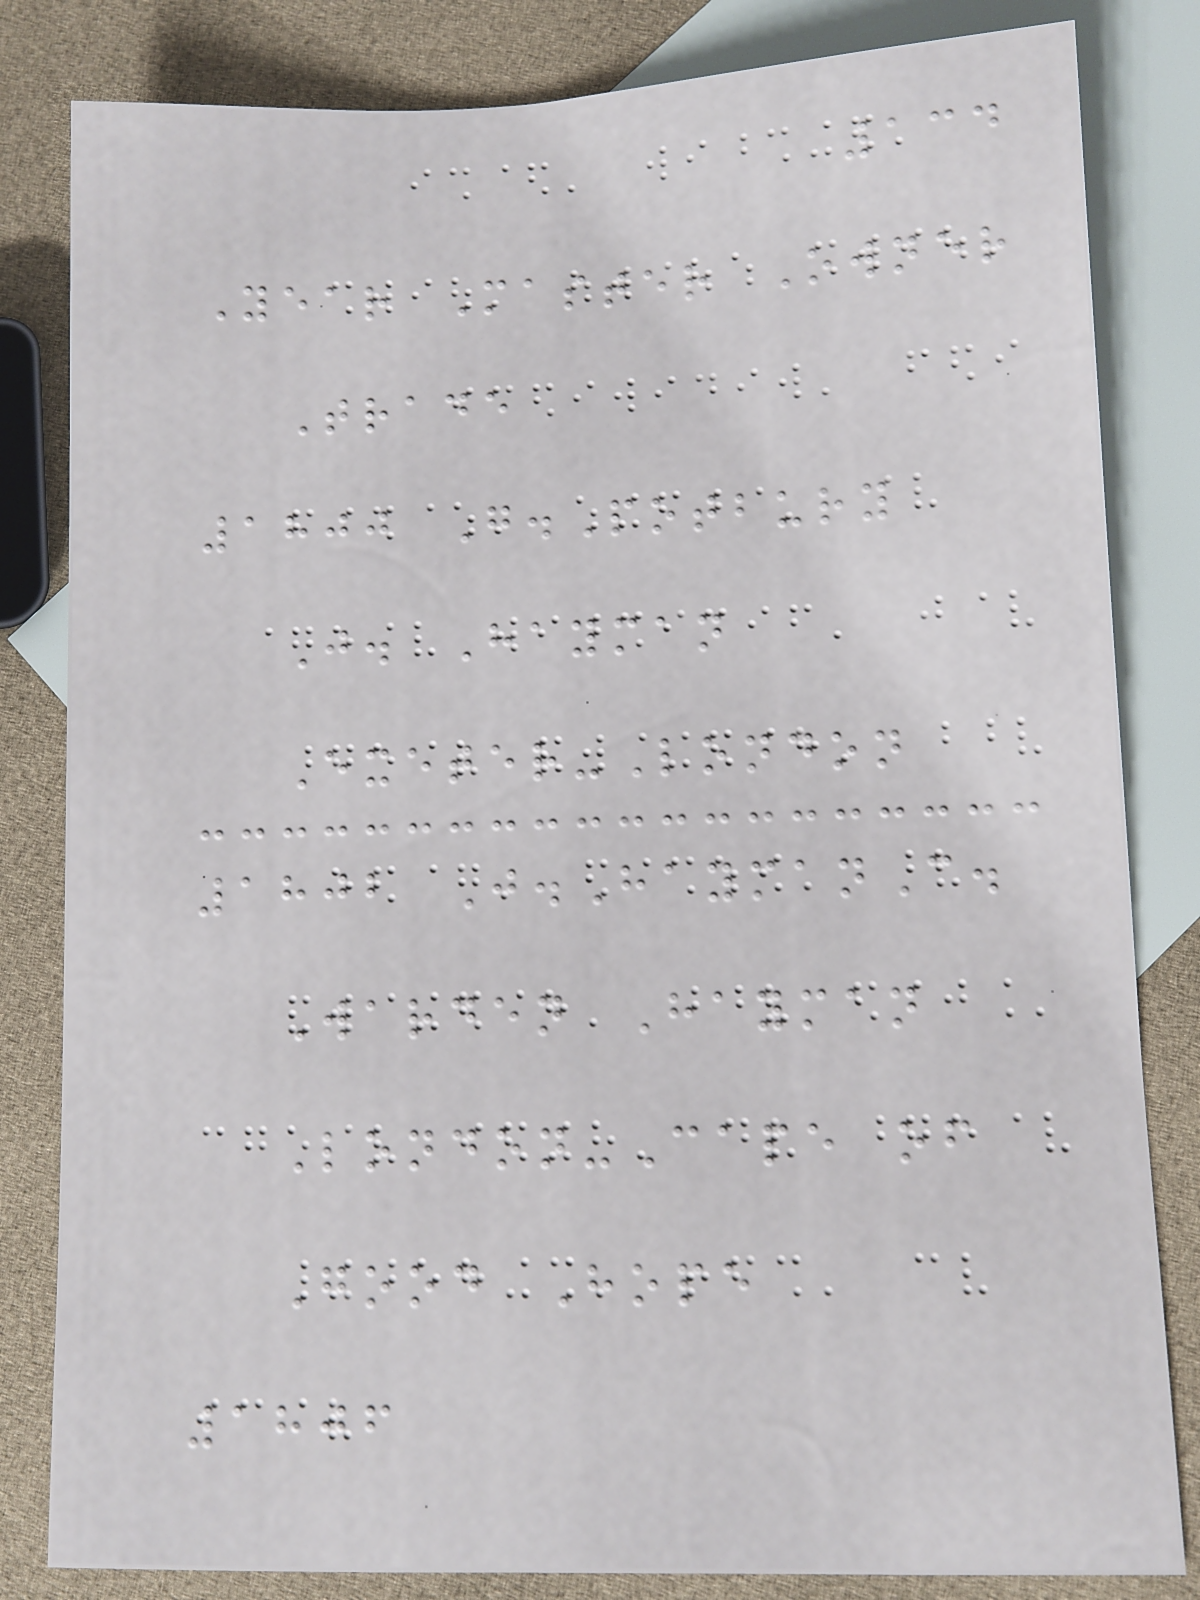134
Year Master Owner
Trade
1800 G.Potbury
J. Hayman
Exeter-London
1802 J.HaymanC.
Warden Hayman
London-Cape of
Good Hope
1806
